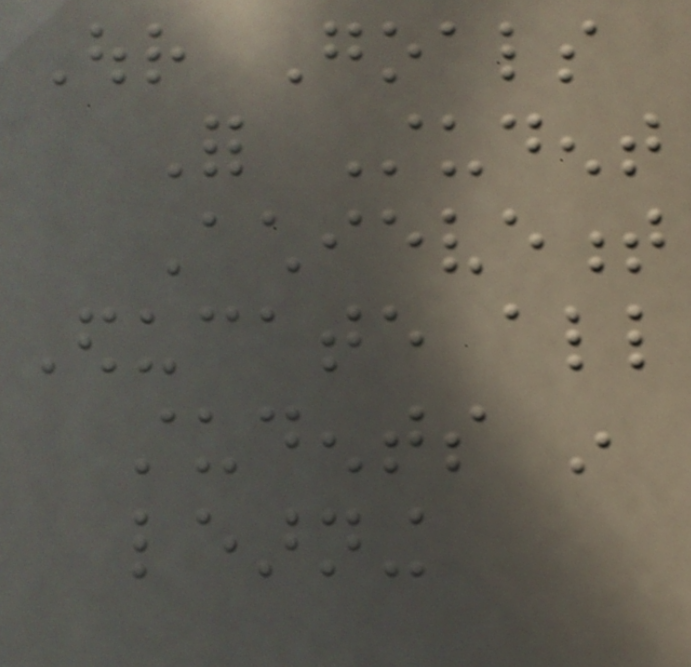Our Goals
For Student
Achievement
Educate all
students in
learning
